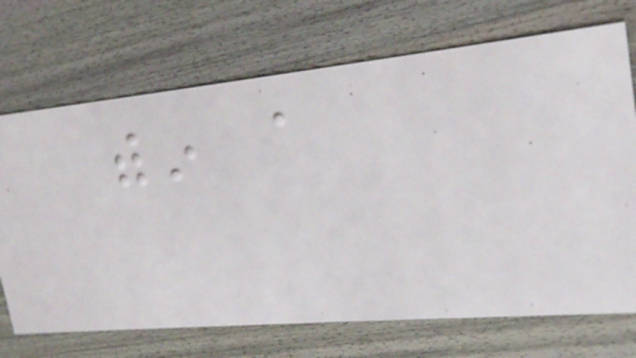within a
